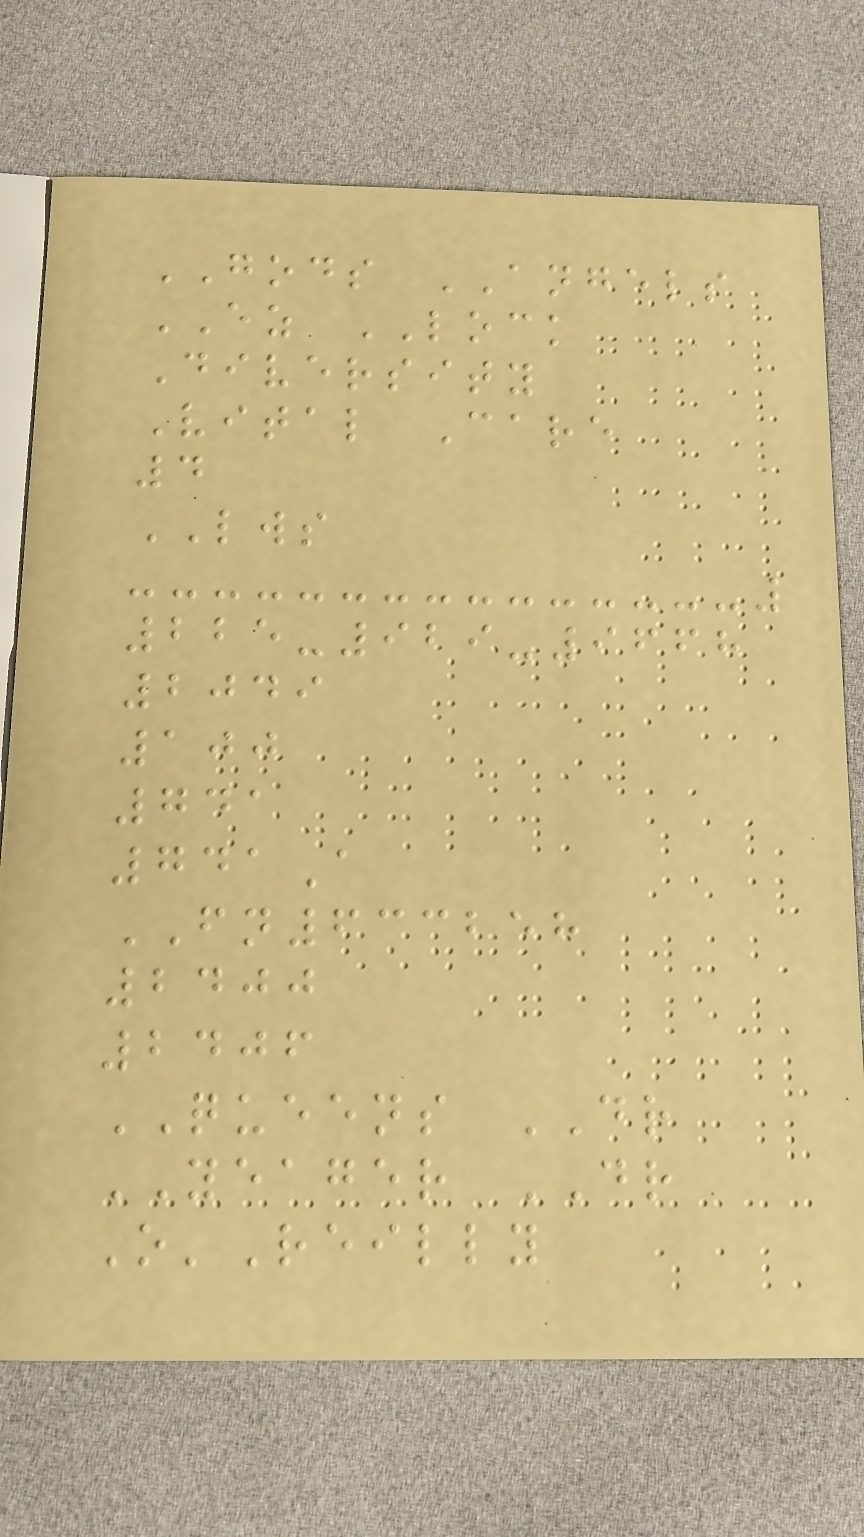GODS ANGELS
EZ LOCK
Diversity
Vital Care
4
LWS
225-929-9668
2049
100
741
741A
FN633258
2400
2406
QUEENS DR
YEAGER DR
O'Reilly
